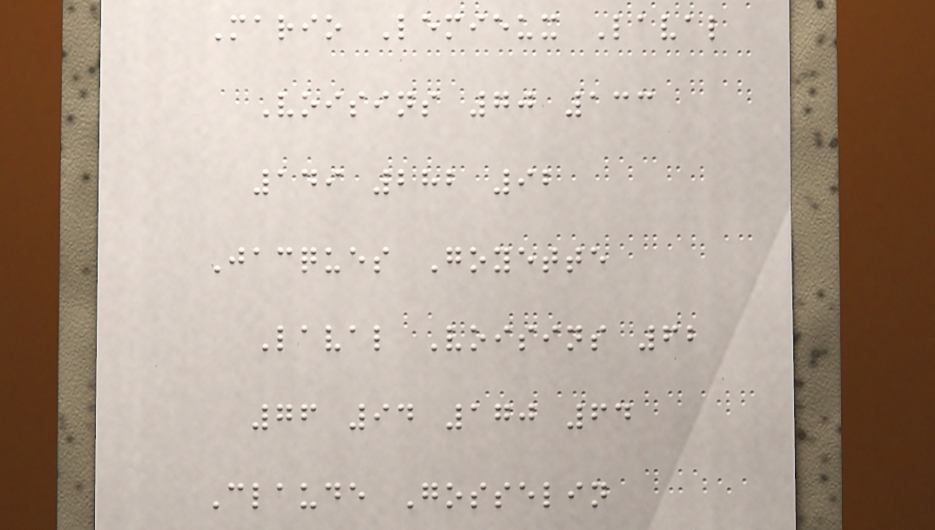Mario Lemieux Laval
Voisins 70 133
149 282 92
Jacques Goyette
Laval Voisins 62
76 94 170 64
Claude Gosselin
